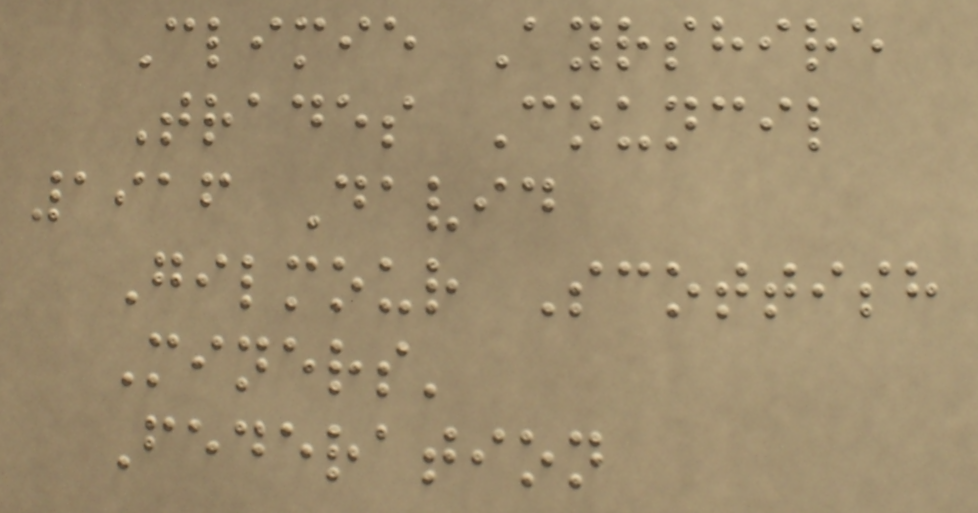Climie Ayrshire
Trades Council
1916 David
Gilmour Scottish
Miners'
Federation
